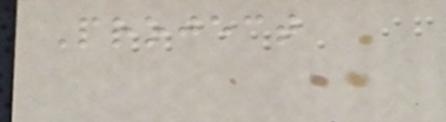Project
